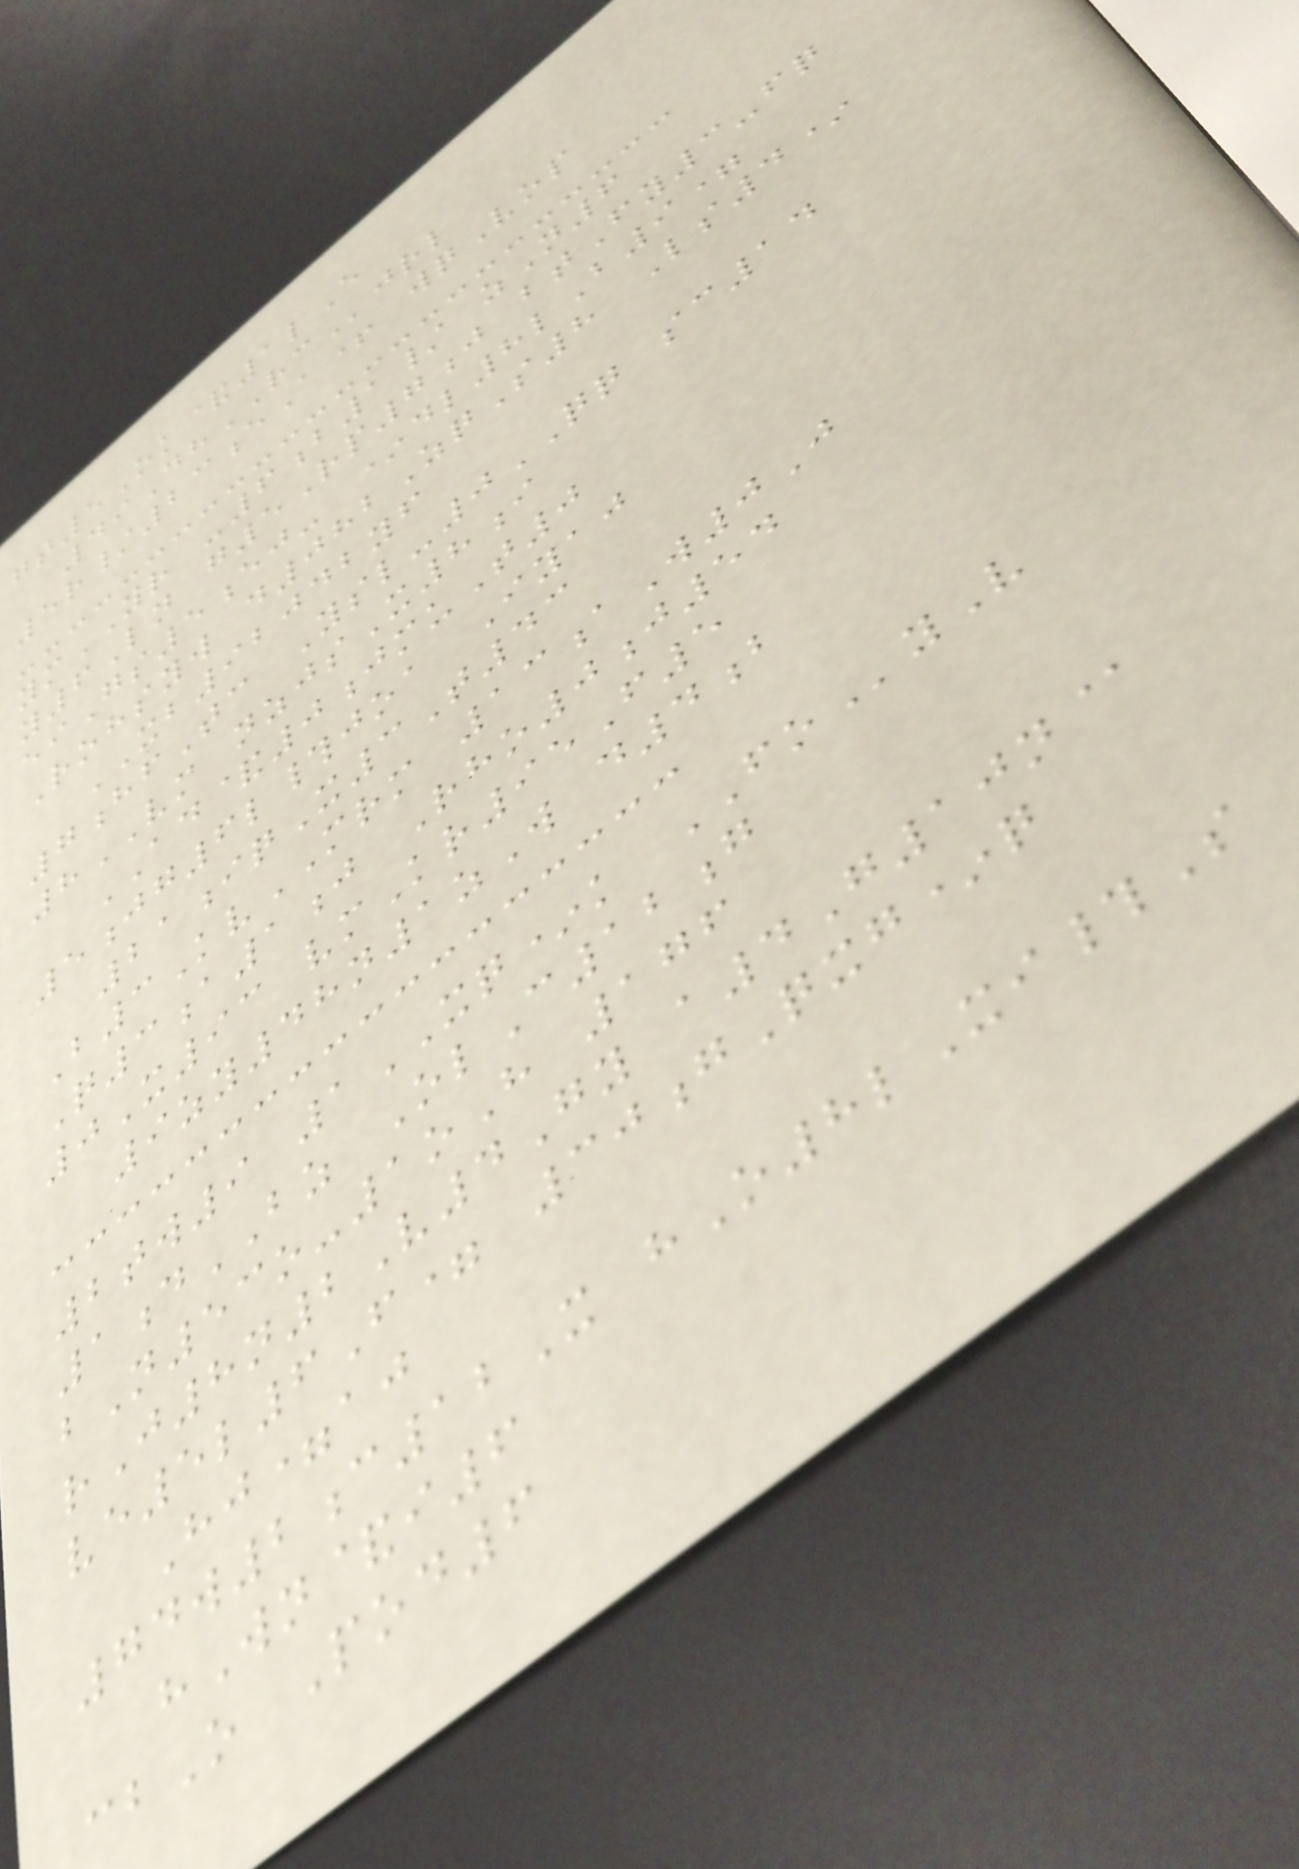gt5Ok&1lE
49DhRCjrl
5r/23eA+ wqVop
ymYR -6b1/ zN6
y6Ln g5Rp7j btFy3-fq
eiGs5ej- *dl8lB9=
Rohsyw d082ZqS8 Ls4*
XB92042yf
7hfTc Ysl-0QQ sc14
8VM nzjsX8i
AD&0jmuT0
5jg6l#joa Iyaj
21iqX3T43
B3KvMRM 13aW0J
Q3a1j Rho0j54
0X93 vmKr95F5
9zy48n1zW d4b
2tw9 1XQ*k FOyV
1dBZ OlC12g
bN53o-1oH 176
rJ8n2V4Gy a4G10n@
ve5l6F= 30gQxg*q
Hj=aj
74w2c12X hO8lXi#S
hWn&i6
cbO Pod6
